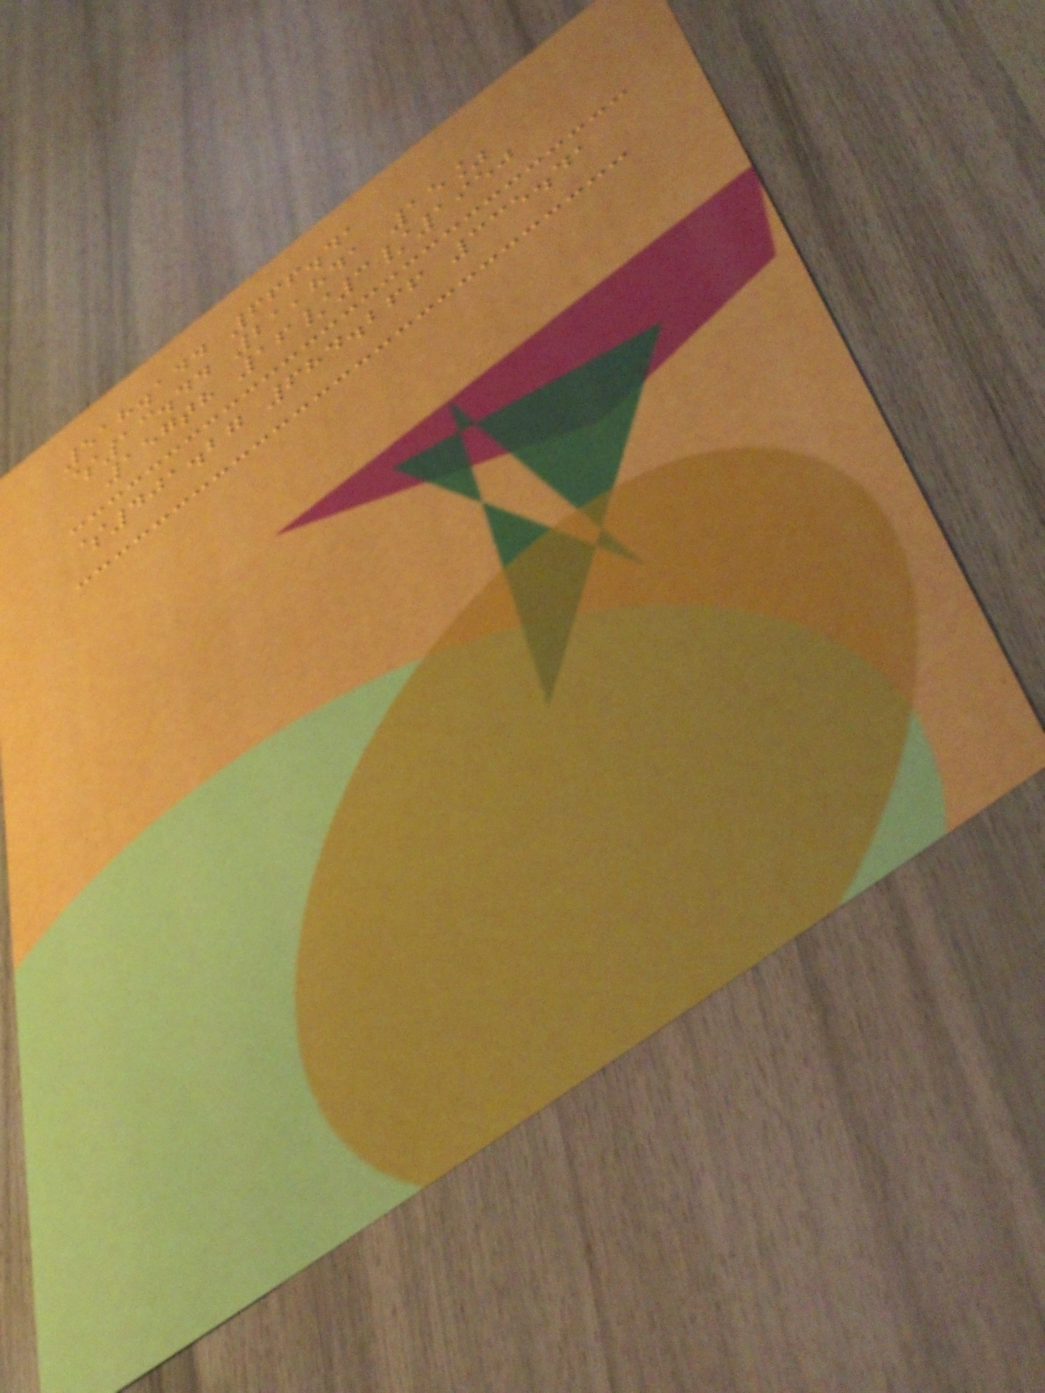518.144 666.41
$13.44 21,841 15%
157th 16/3/1950
$401.27 684.266 335.41
